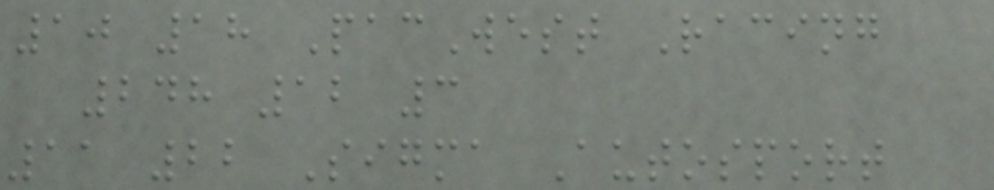10 18 PacWest Racing
248 12 3
11 22 Sigma Autosport
